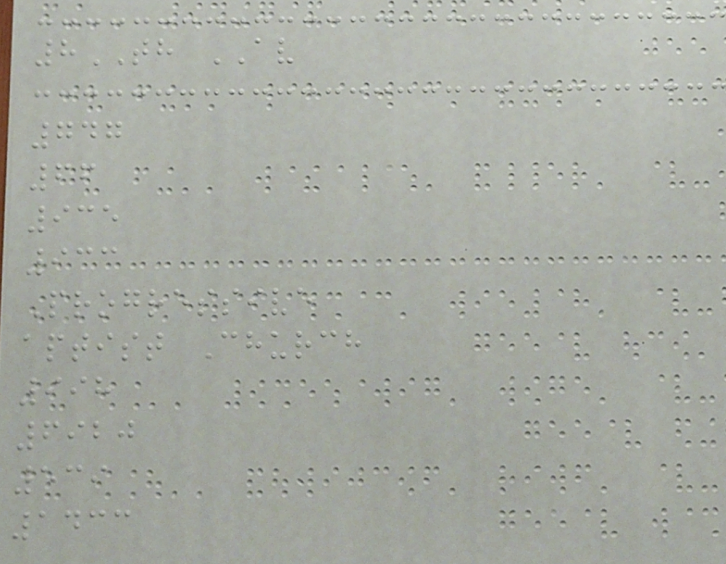8TH AV
747
66
935
933
Progressive
aptist Church
998
6920
539
1433
